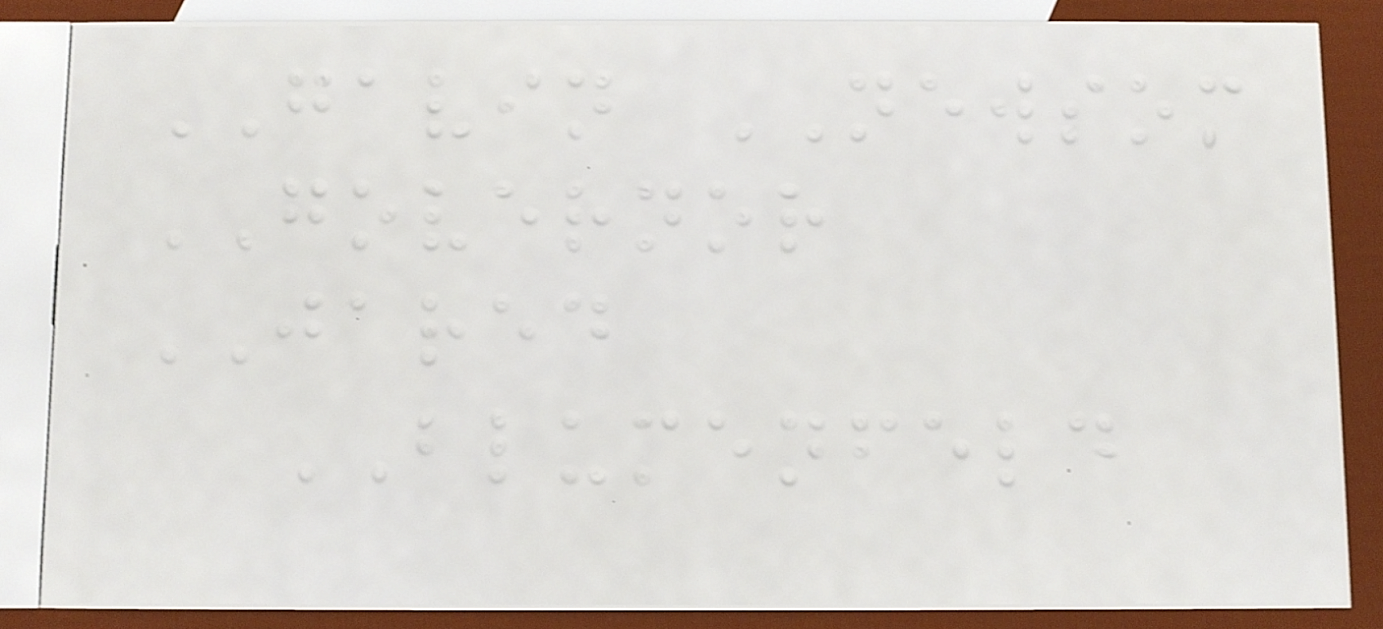GAVIN NEWSOM
GOVERNOR
JARED
BLUMENFELD
